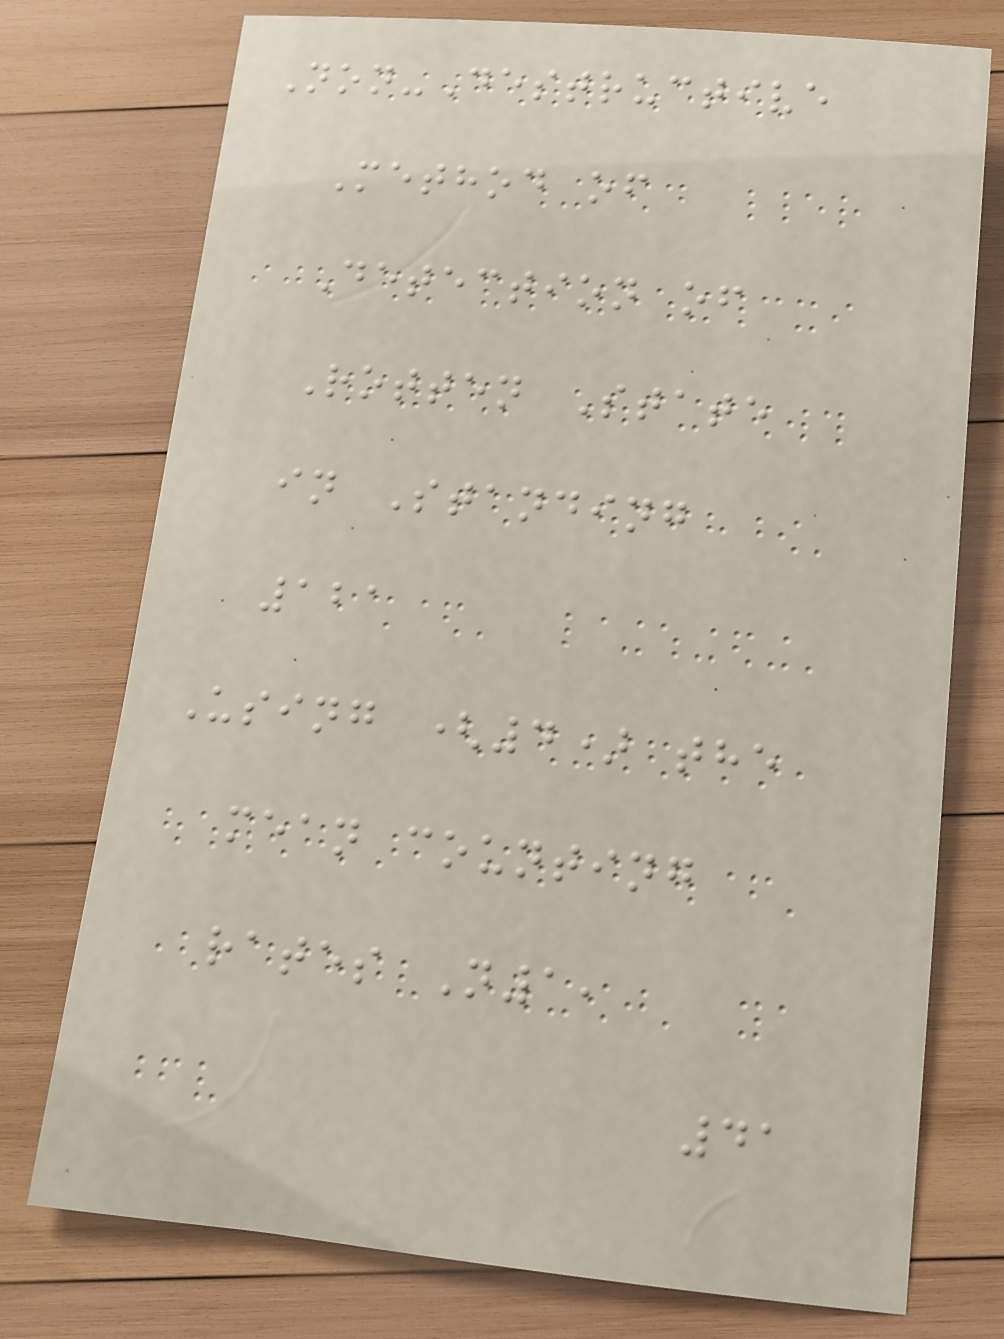Non-Destructive
Method of
Detection of
Rotten State
in Standing
121
Using (4) the
mean counting
rates N1,
41
